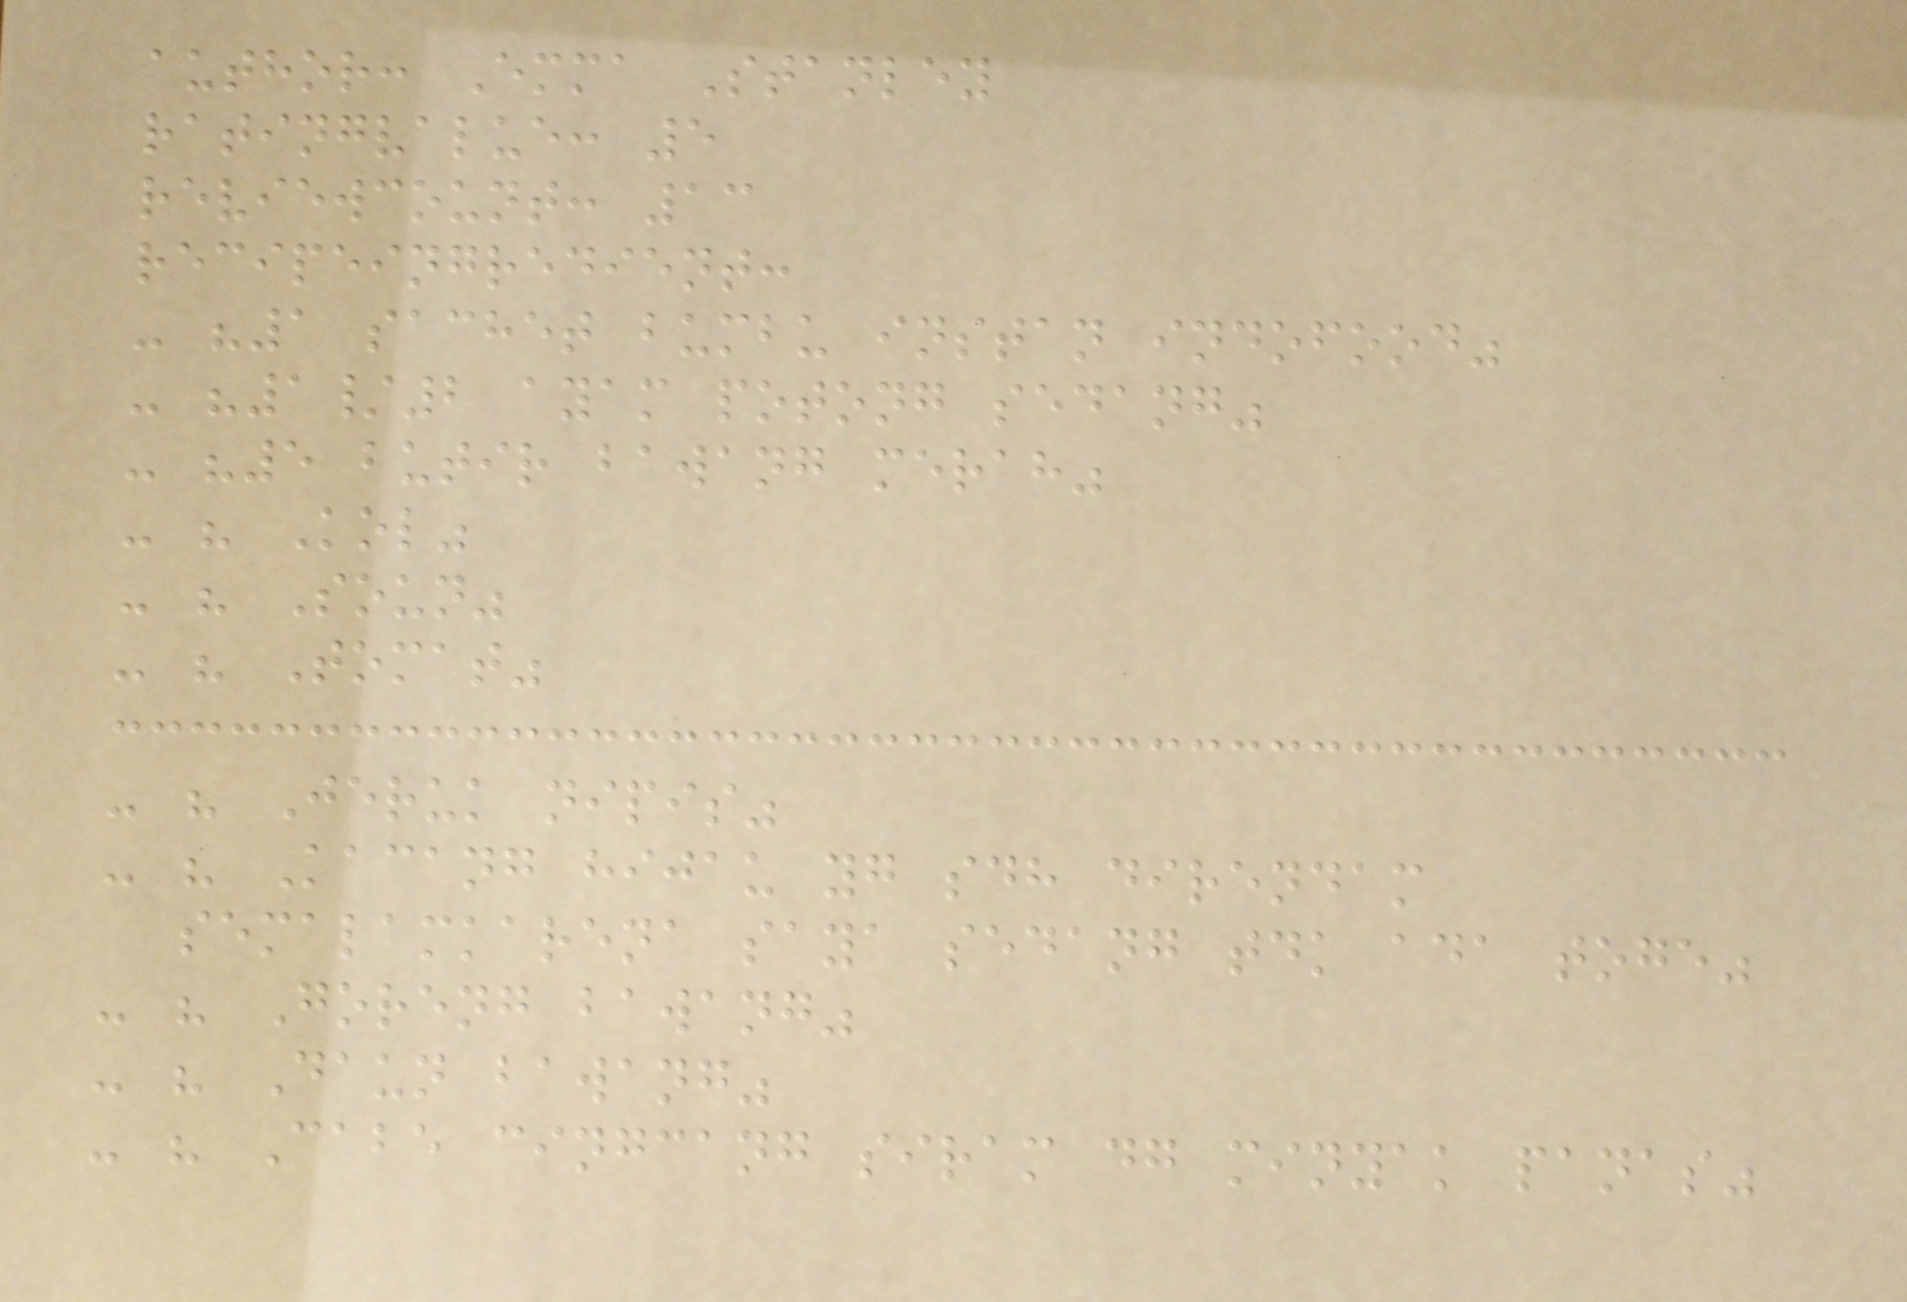author: Emma Stanley
ratingvalue: 5
reviewcount: 13
recipeingredient:
- "1 sachet bumbu instan indofood"
- "1/2 ayam potong sedang"
- "5 butir bawang merah"
- " Kol"
- " Soun"
- " Tomat"
- " Jeruk nipis"
- " Kacang hijau yg sdh direndam
semalamkarena saya sedang tdk ada toge"
- " Goreng bawang"
- " Daun bawang"
- " Cabe cingcang siram dg minyak panas"
